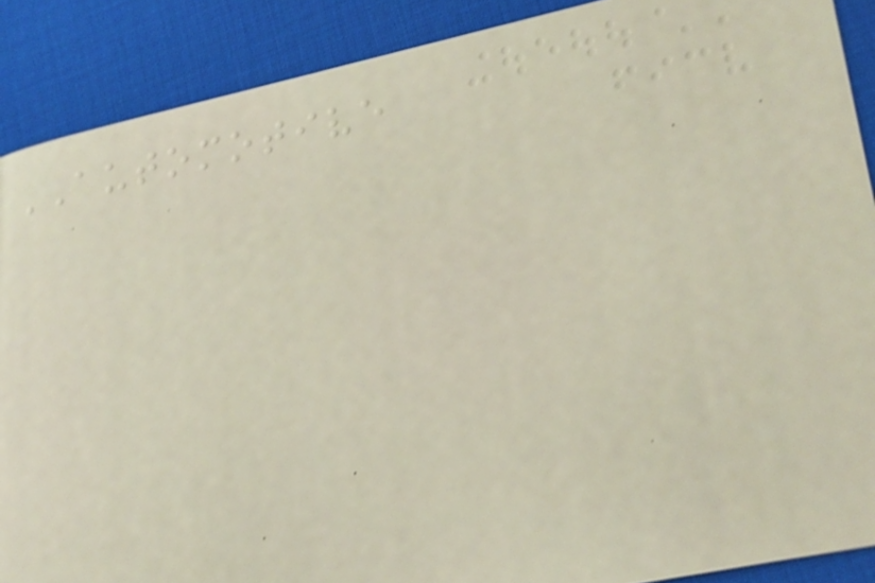AUTOMOTIVE
